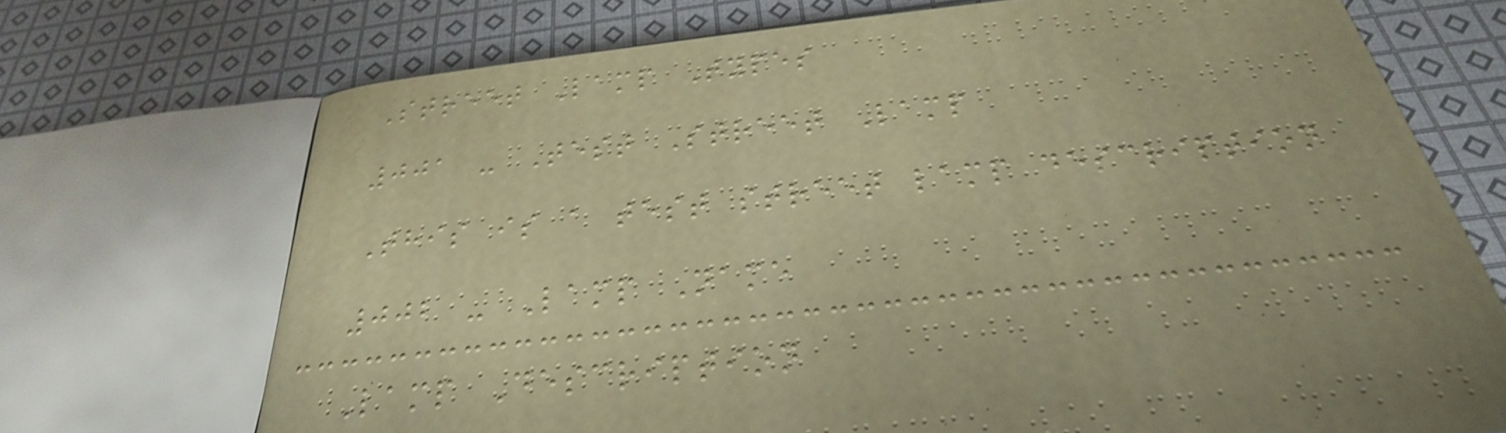Street Lamp Types
001 - Test Street Lamp
This is a test street lamp description
002 - Lamp Name
Lamp Description
